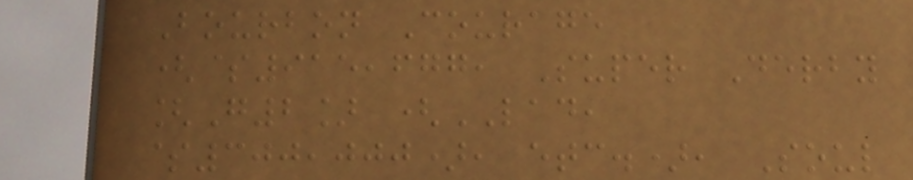Bourbon Courage
($915,677, Super Derby
[G2] (LAD,
$300,000), etc.), Soul
